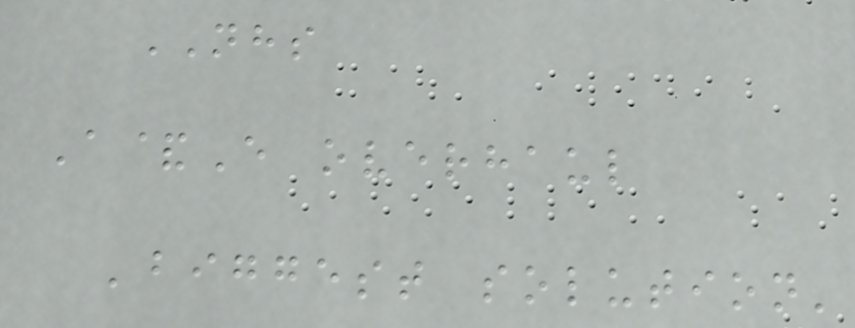NHS
A&E overhaul
'biggest solution'
